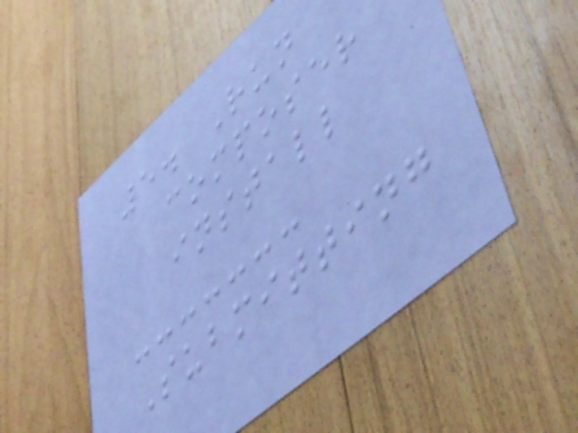5. Run
composer
install
Submitting
